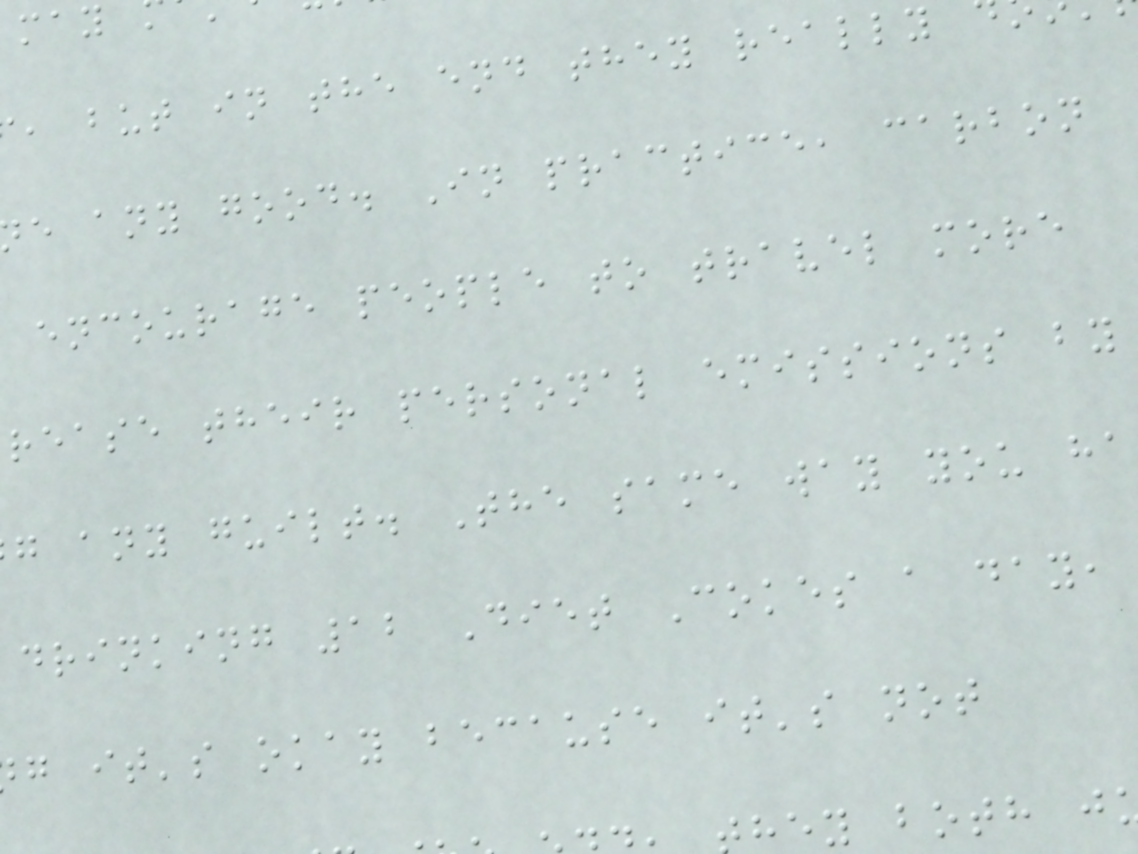, but in the end they really
e any good. In practice, carbon
encourage people to travel more
rease their personal emissions by
g any guilt. The same way you ha
drinking 12 Diet Cokes a day,
g it's okay because it's not
